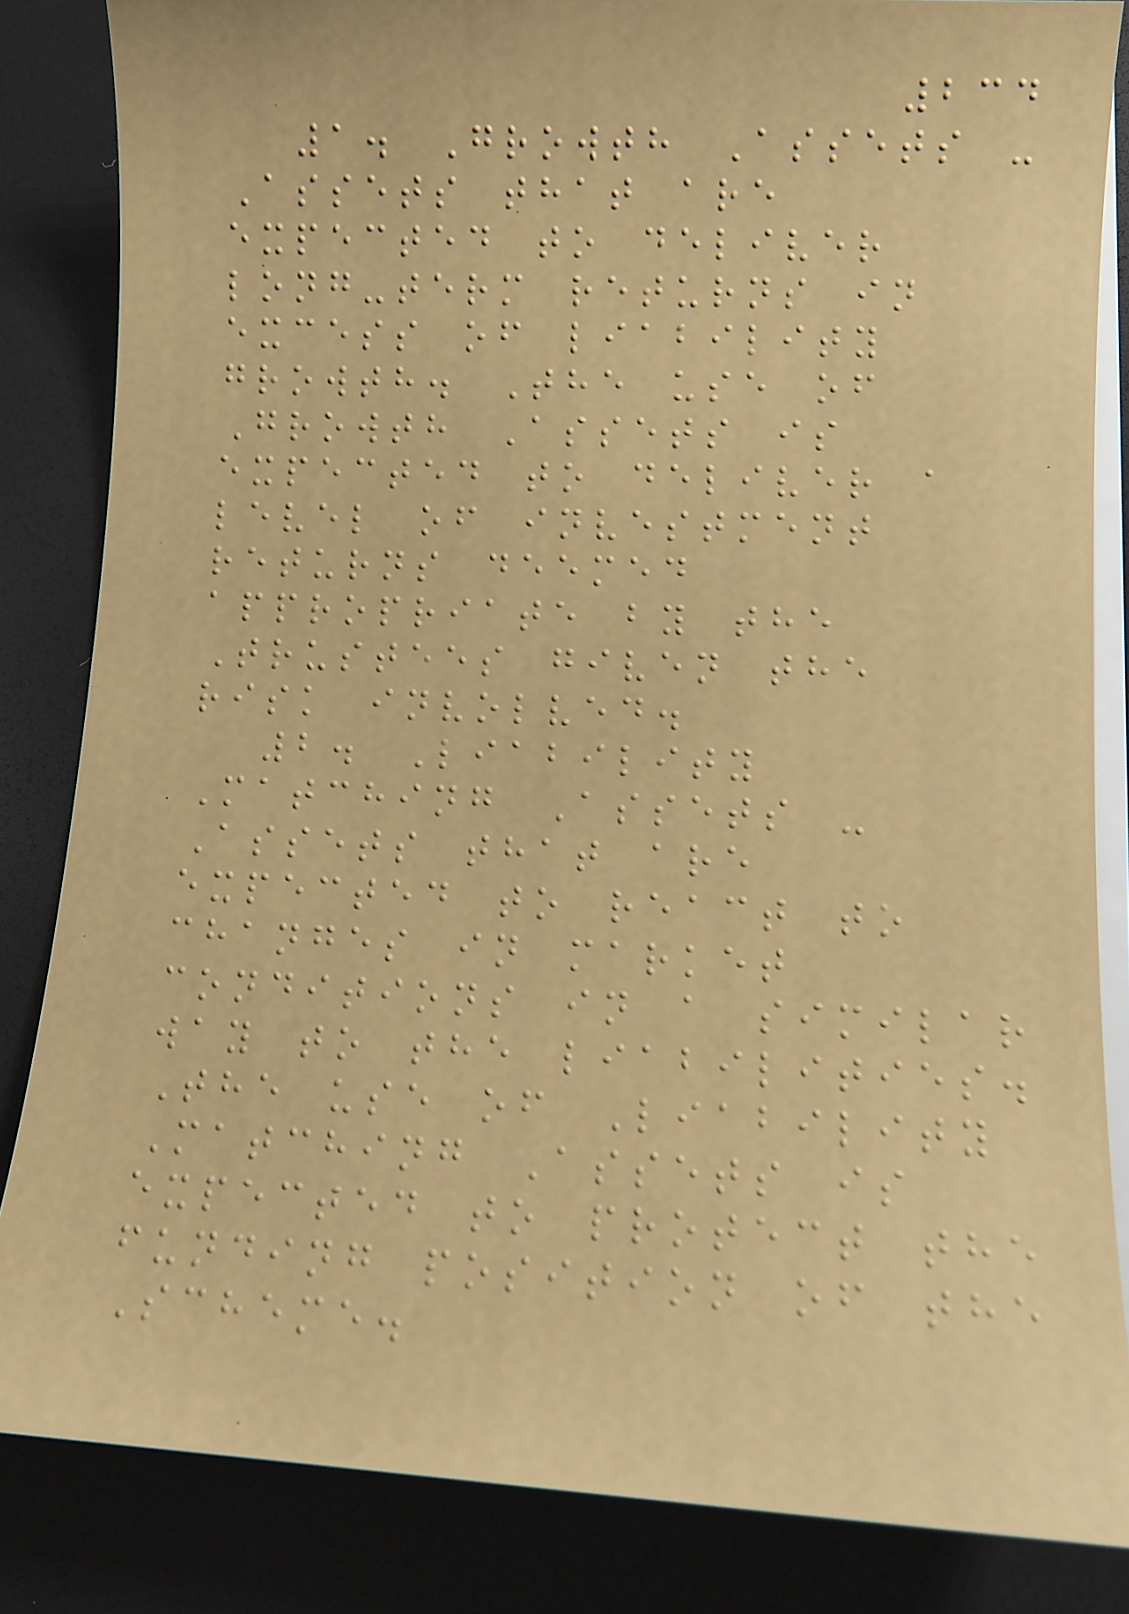234
1. Growth Assets -
Assets that are
expected to deliver
long-term returns in
excess of liability
growth. The use of
Growth Assets is
expected to deliver a
level of investment
returns deemed
appropriate by the
Trustees given the
risk involved.
2. Liability
Matching Assets -
Assets that are
expected to react to
changes in market
conditions in a similar
way to the liabilities.
The use of Liability
Matching Assets is
expected to protect the
funding position of the
Scheme.
